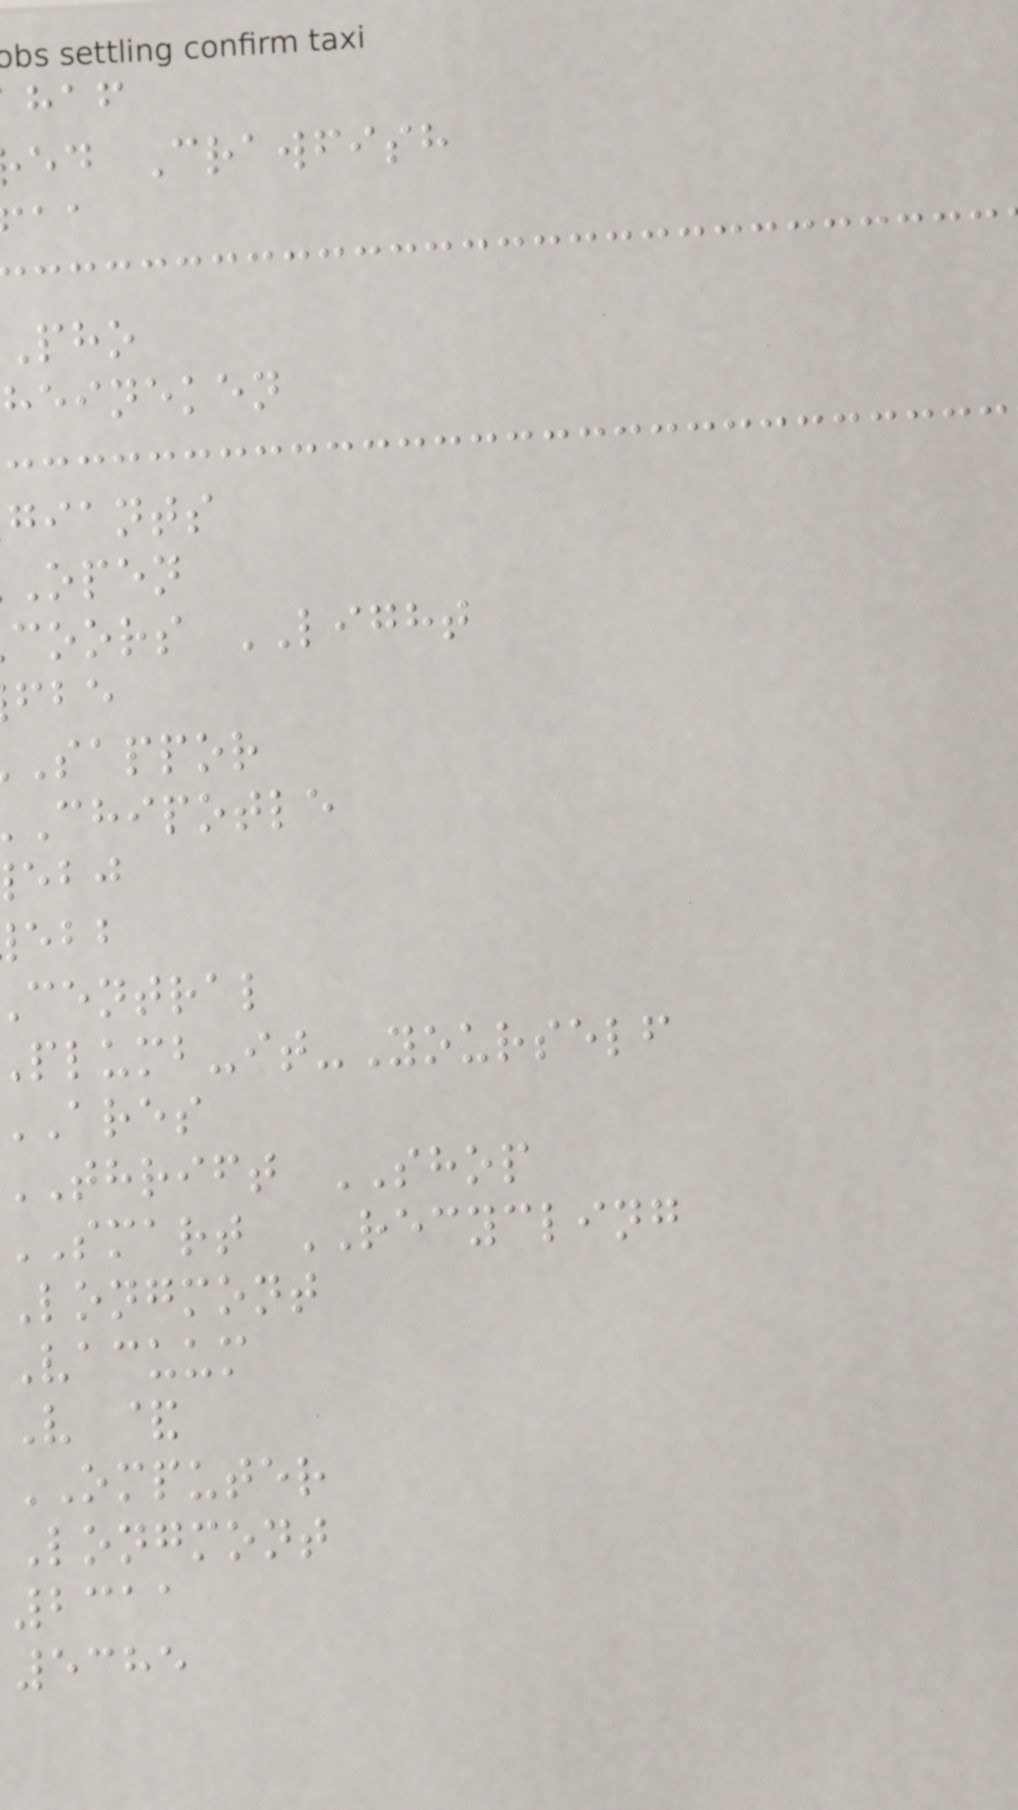ed Crawfish
heineken
giants
open
coors LIGHT
sappor
chipotle
central
lumb-it-Yourself
ares
thrift SHOP
SMART RECYCLING
Longmont
Vacuum
V &
OMPUTER
Longmont
2311
5385
